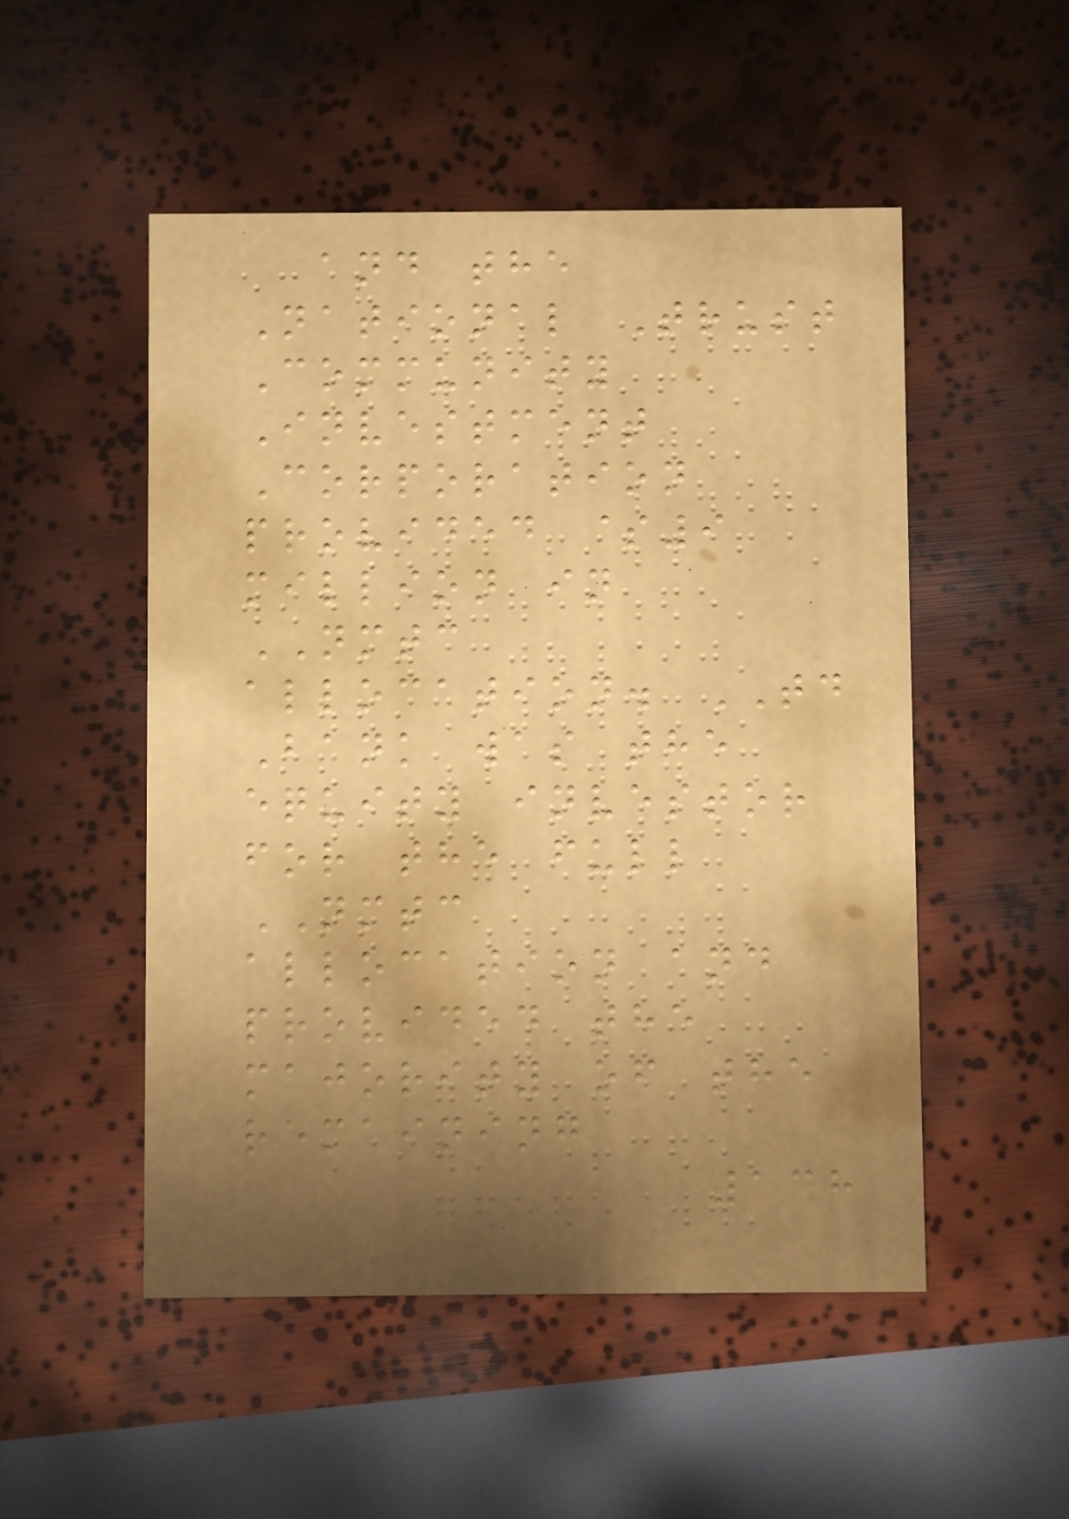and the
National Trust
Community
Investment
Corporation
provided $9
million in
NMTC
allocation. TD
Bank was the
equity investor
for the full
NMTC
allocation and
provided the
majority of the
remaining
138
